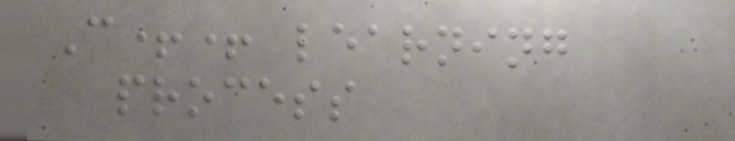C++ learning
process
